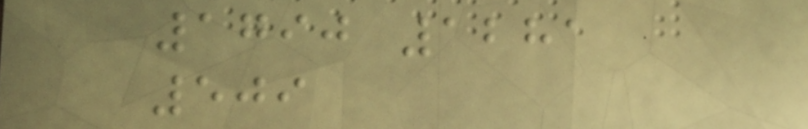1790 1281
509
